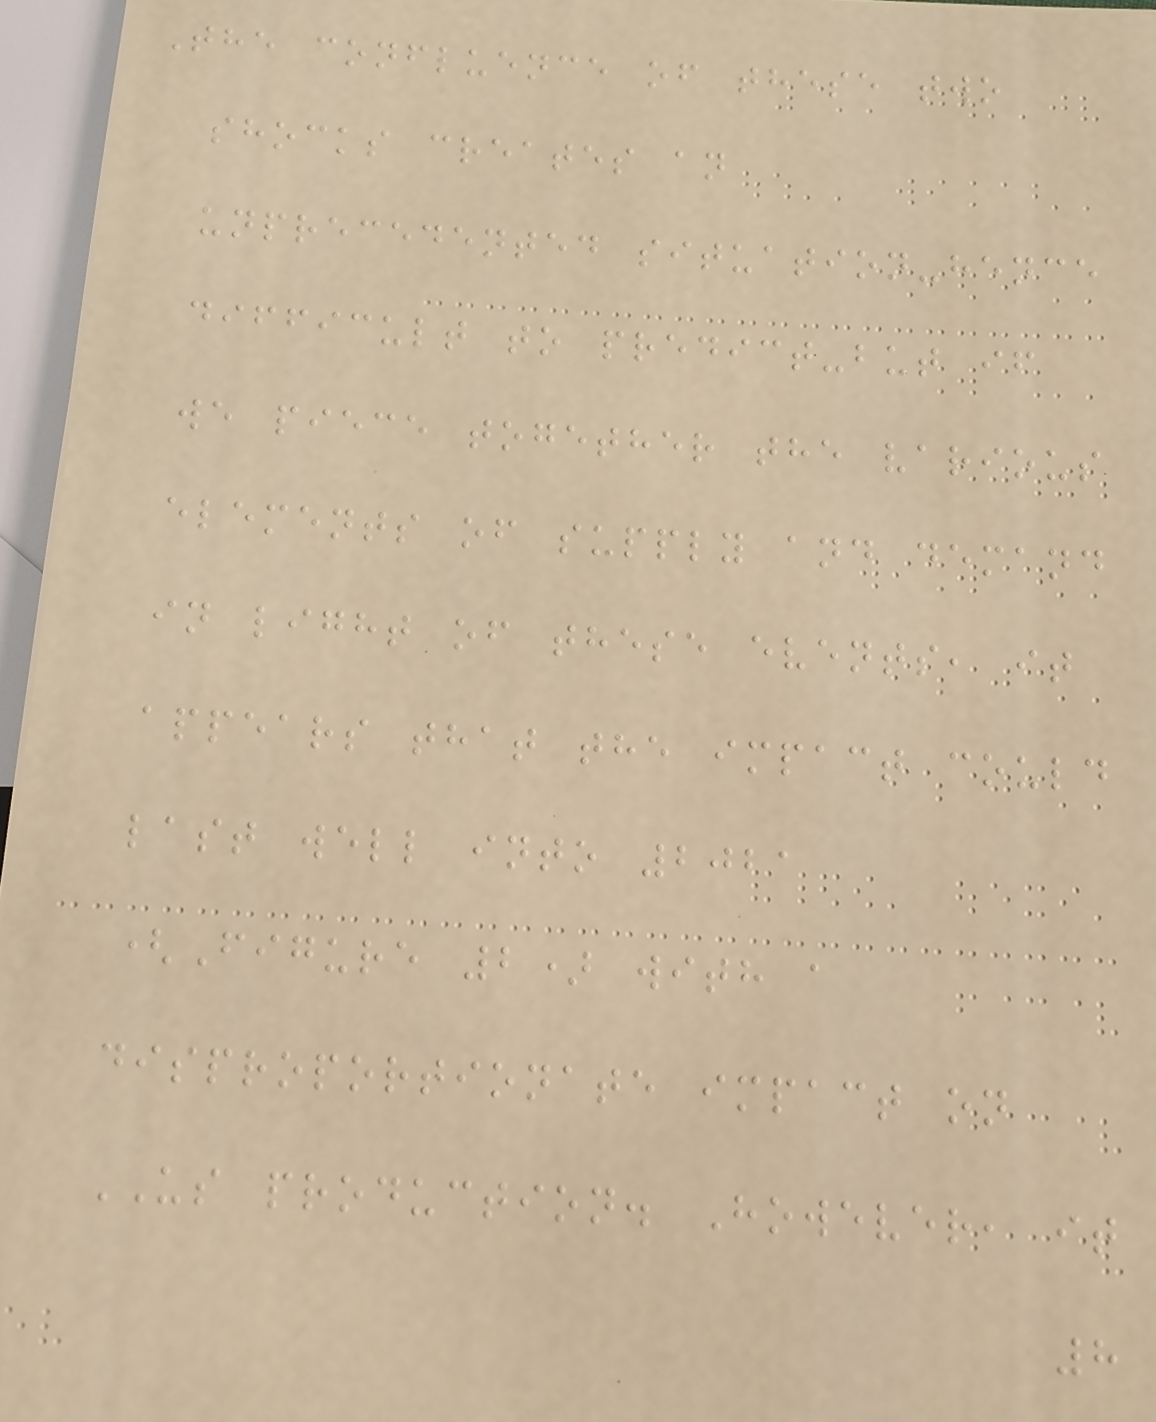The confluence of these two
shocks creates an
unprecedented situation-hence
difficult to predict-but if
we piece together the various
elements of supply and demand
in light of these events, it
appears that the impact could
last well into 2021
(Figure 2) with a
disproportionate impact on
US production. However, it
8
